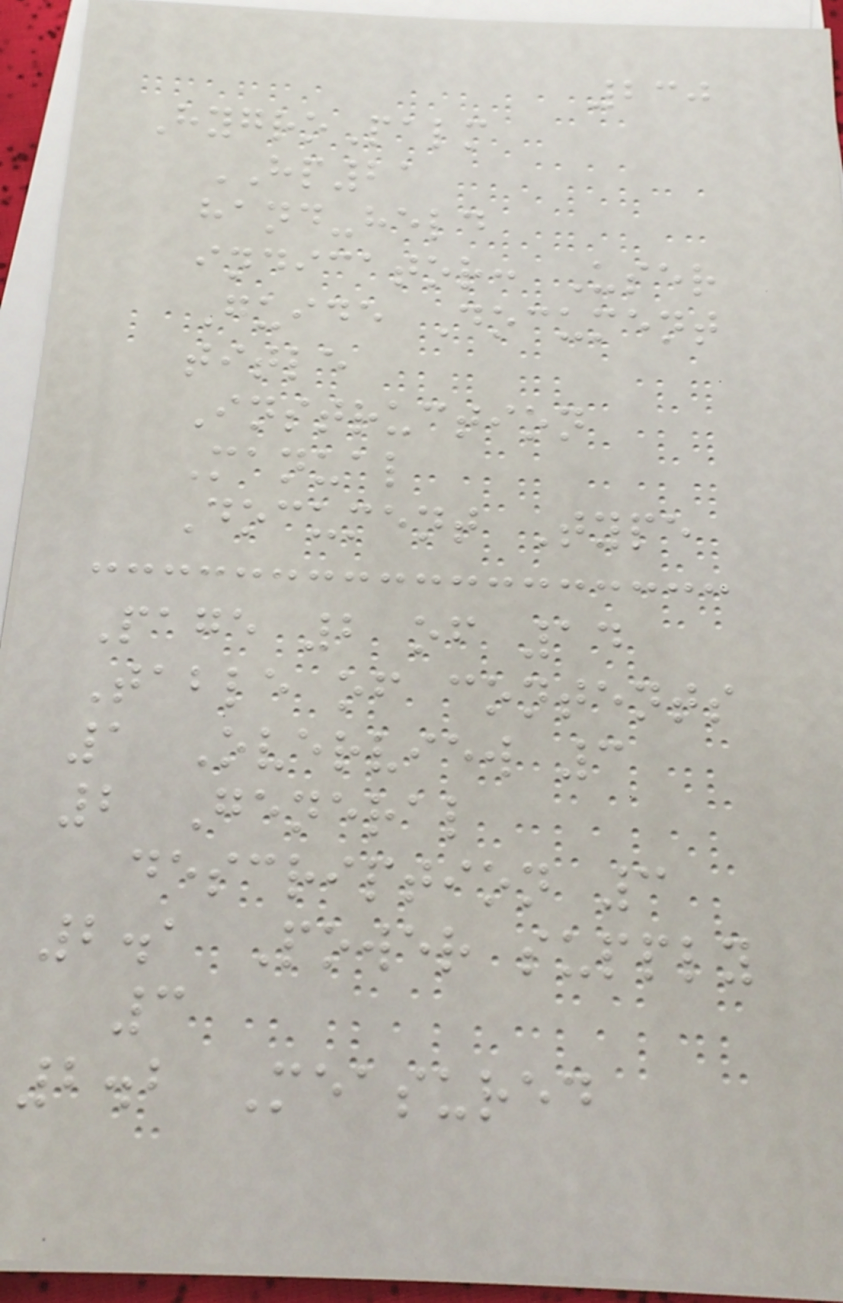230
HygroPalm
HP21
hand-held
indicator: User
Guide Document
title
Instruction
Manual
Document Type
Page 2 of 14
Table of contents
1 Overview 3
2 General
description 3
2.1 Power supply
3
2.2 Measured
